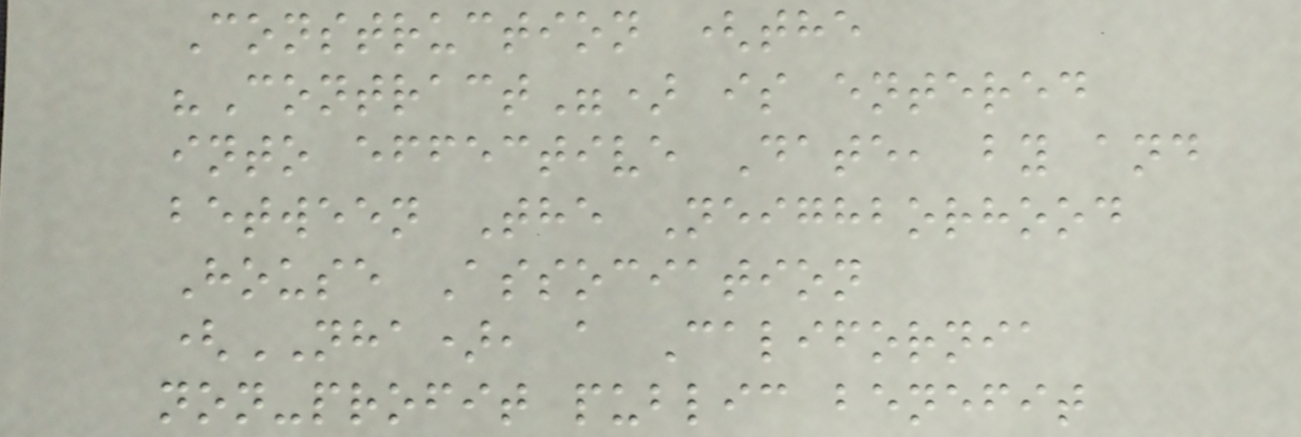Construction (the
"Contract") is entered
into effective Date, by and
between The Neighborhood
House Association
(NHA), a California
non-profit public benefit
